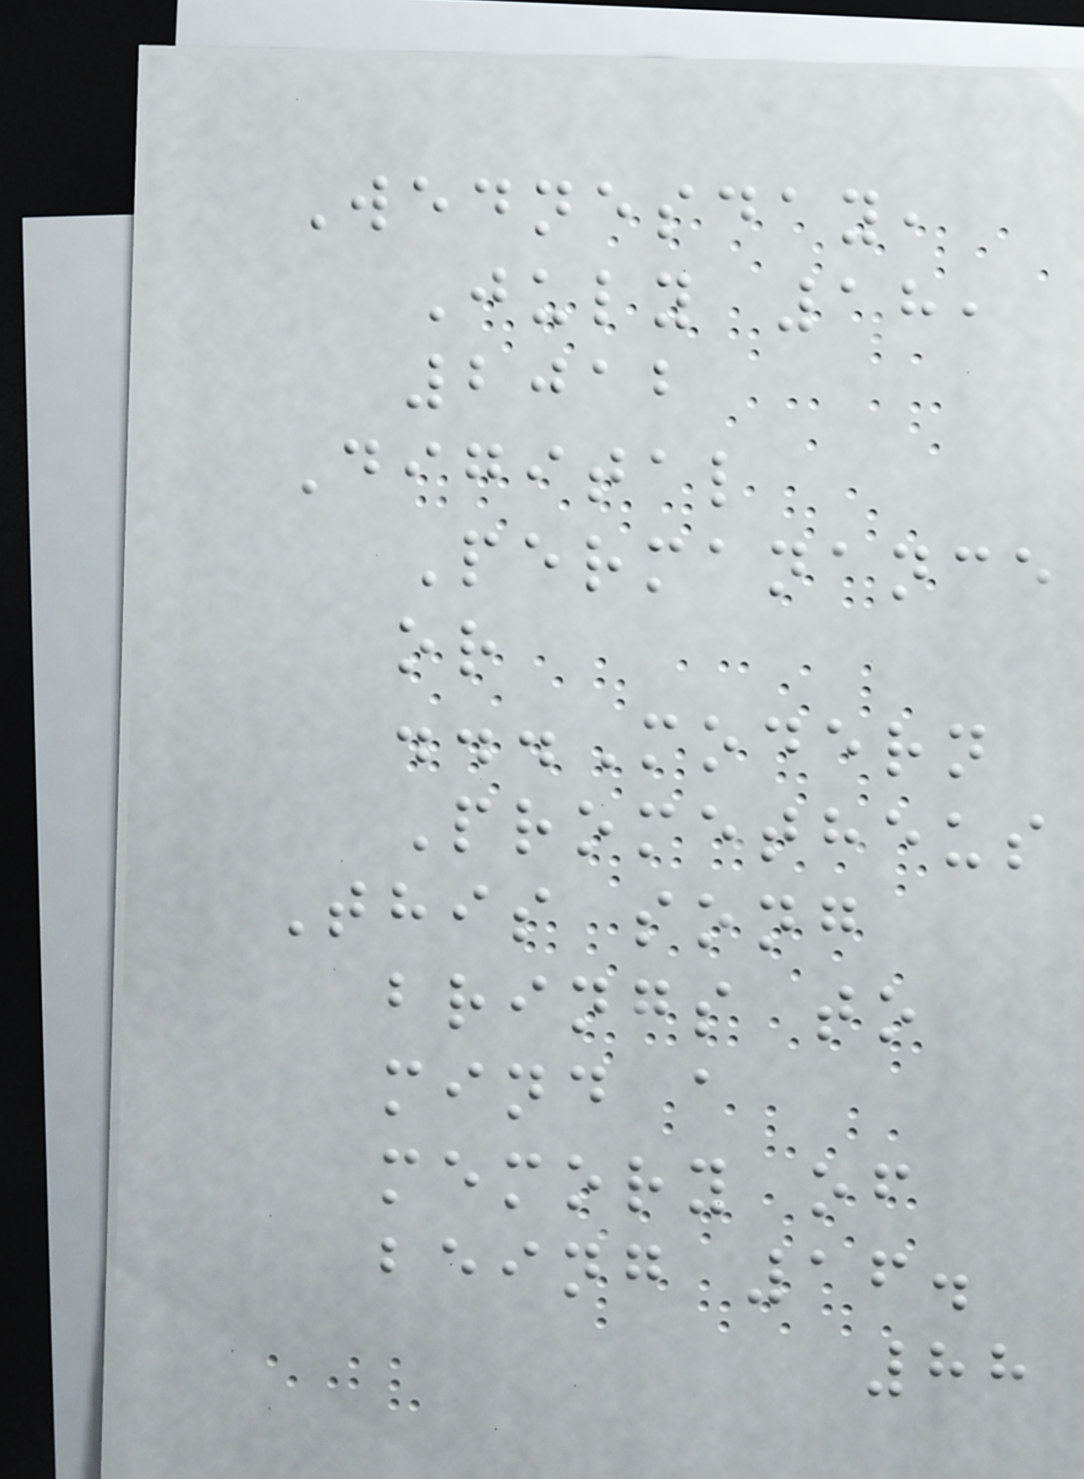Wednesday,
July 18,
2012
Digital
Permanance
or
...Modern
Prometheus
This song
brings to
mind a
memory of
being 16.
88
